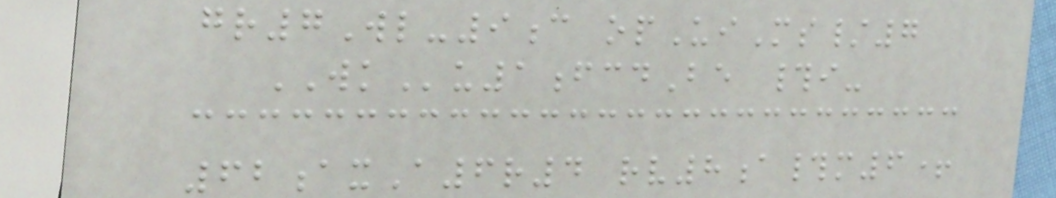gr7Wl-9c opUiMs/7
WKu1fcdBe #i-
62axA6r4 rv8a#m6+
